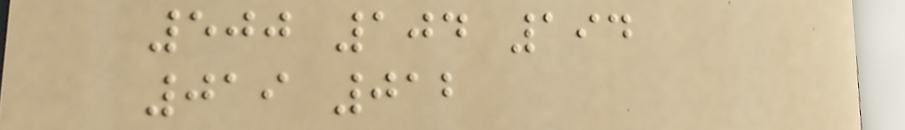500 104 194
019 012
